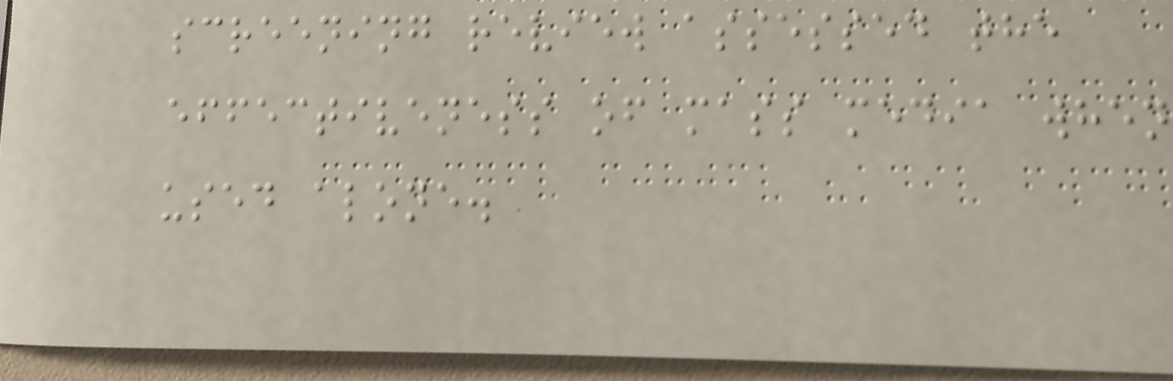screening review assessed the
effectiveness of mass media when
used alone.
